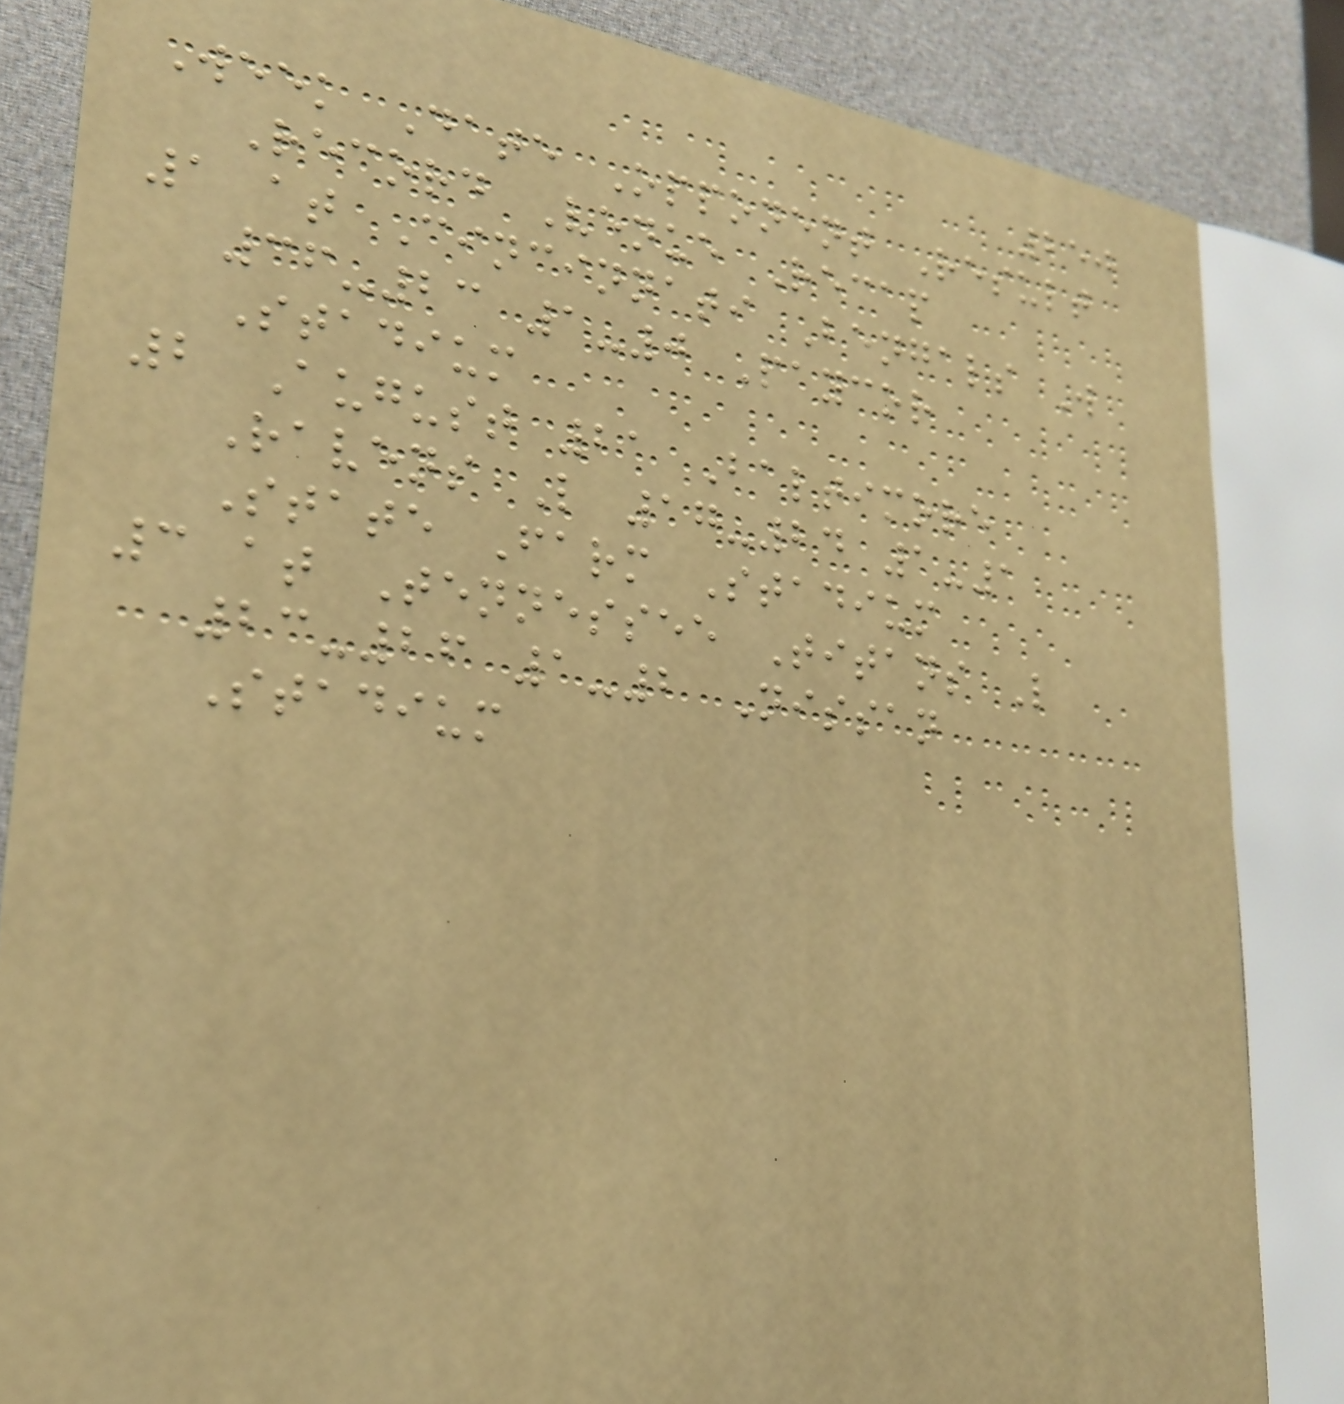250
Week Date Opponent Result
Record Venue Recap
1 at Cincinnati Bengals W
36-23 1-0 Paycor
Stadium
2 August 21 Baltimore
Ravens L 17-24 1-1
State Farm Stadium
3 at Tennessee Titans L
23-26 1-2 Nissan
Stadium
